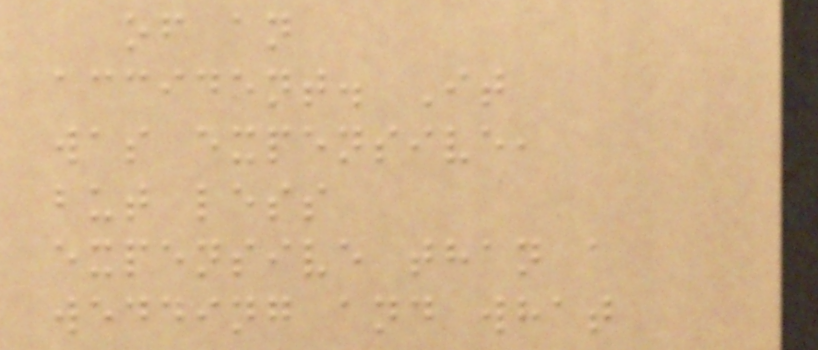of an
accident. It
was expensive,
but less
expensive than a
wedding and what
